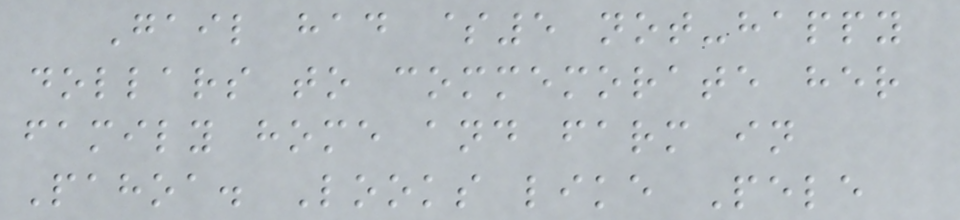Gail had $5 not-happy
dollars to commemorate her
family home and farm in
Pahoa. Looks like Pele
